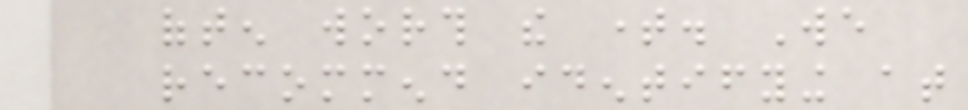often worth the time. We
recommend identifying at
